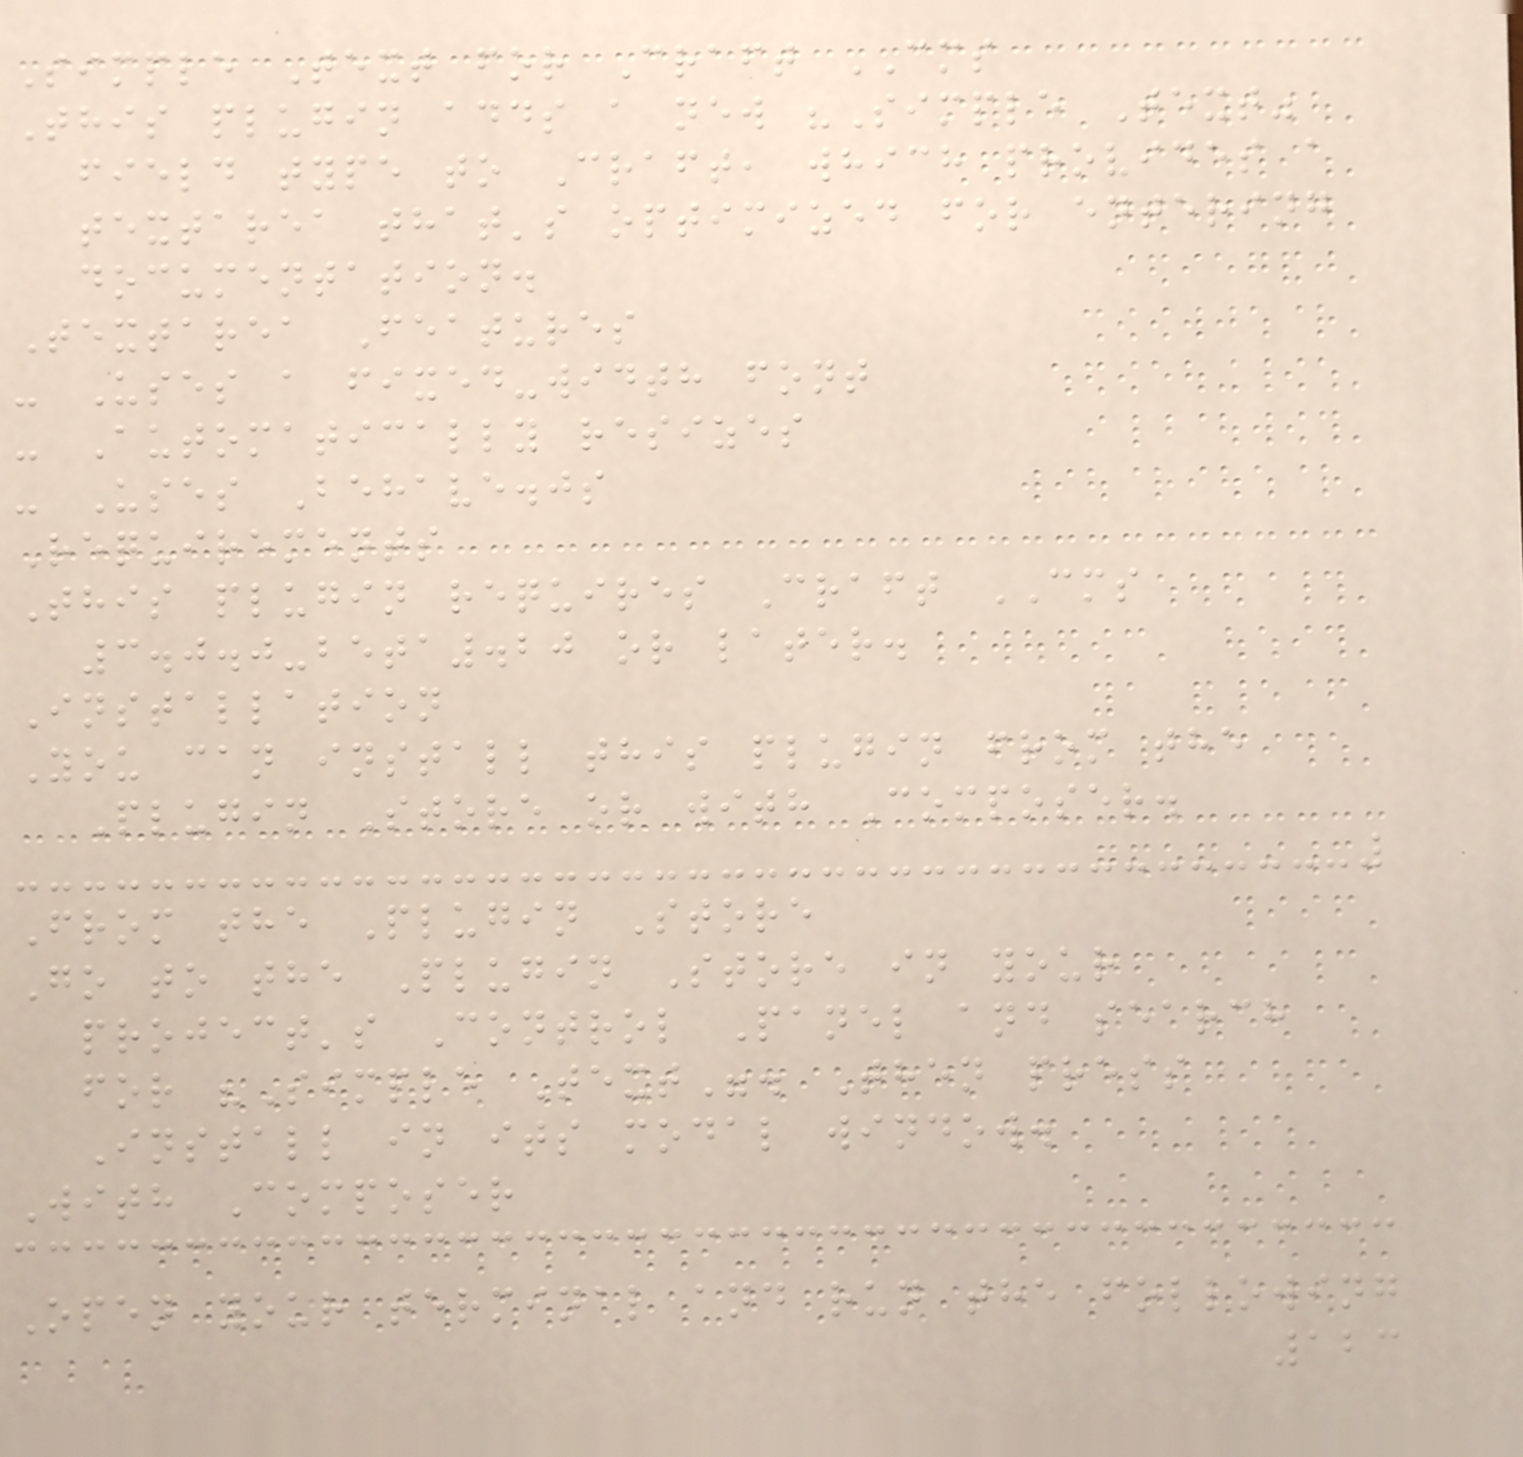Simple Text for Craft CMS
This plugin adds a new "Simple Text"
field type to Craft, which provides a
textarea that's optimized for entering
documentation.
Textarea Features
- Uses a fixed-width font
- Automatically resizes
- Uses Behave.js
Requirements
This plugin requires Craft CMS
3.0.0-beta.20 or later.
Installation
You can install this plugin from the
Plugin Store or with Composer.
From the Plugin Store
Go to the Plugin Store in your
project's Control Panel and search
for "Simple Text". Then press
Install in its modal window.
With Composer
Open your terminal and run the following
123
